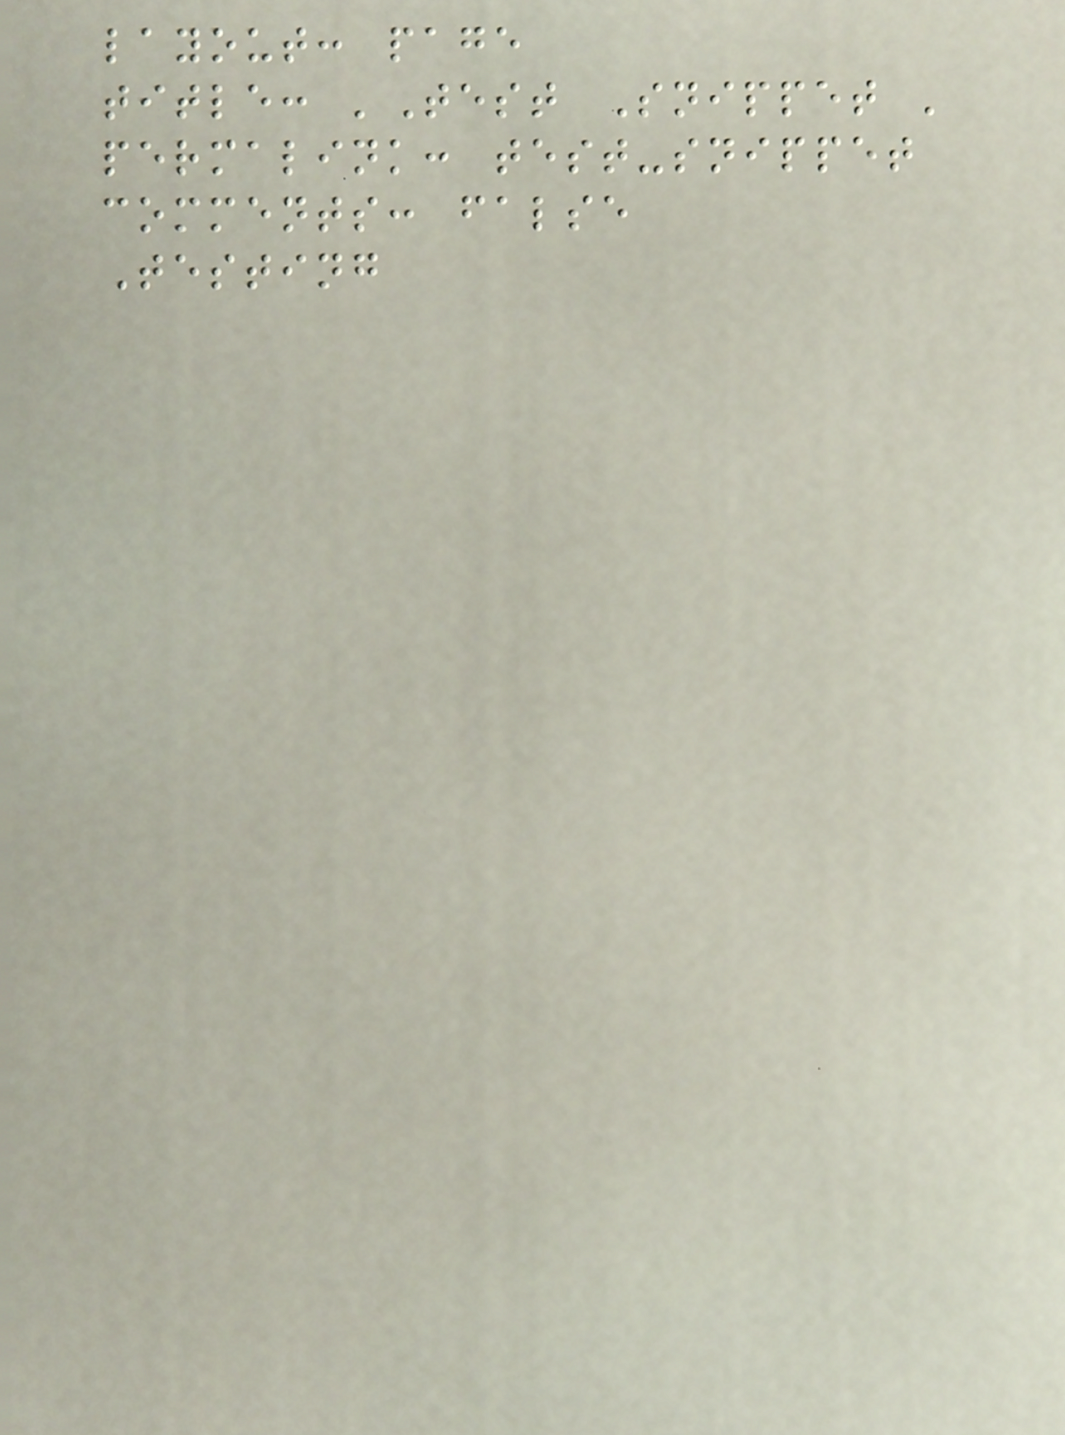layout: page
title: 'Test Snippet '
permalink: test-snippet
comments: false
Testing
